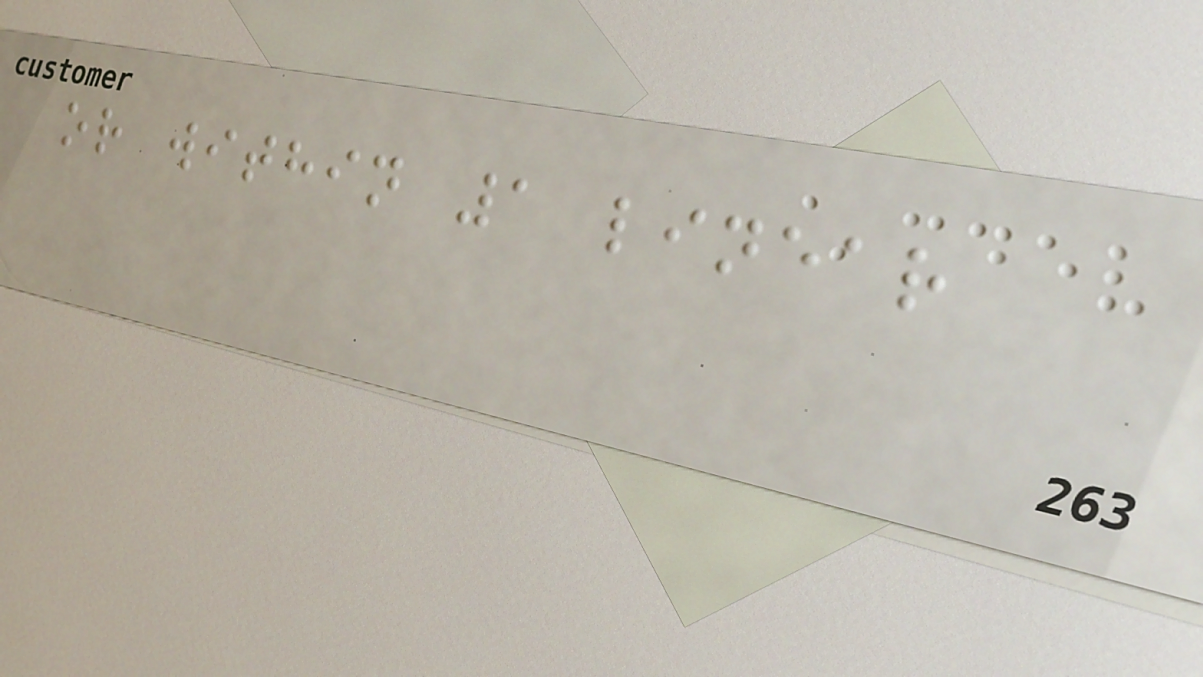or within 1 linear
